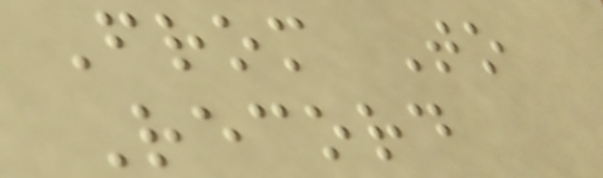From To
Record
